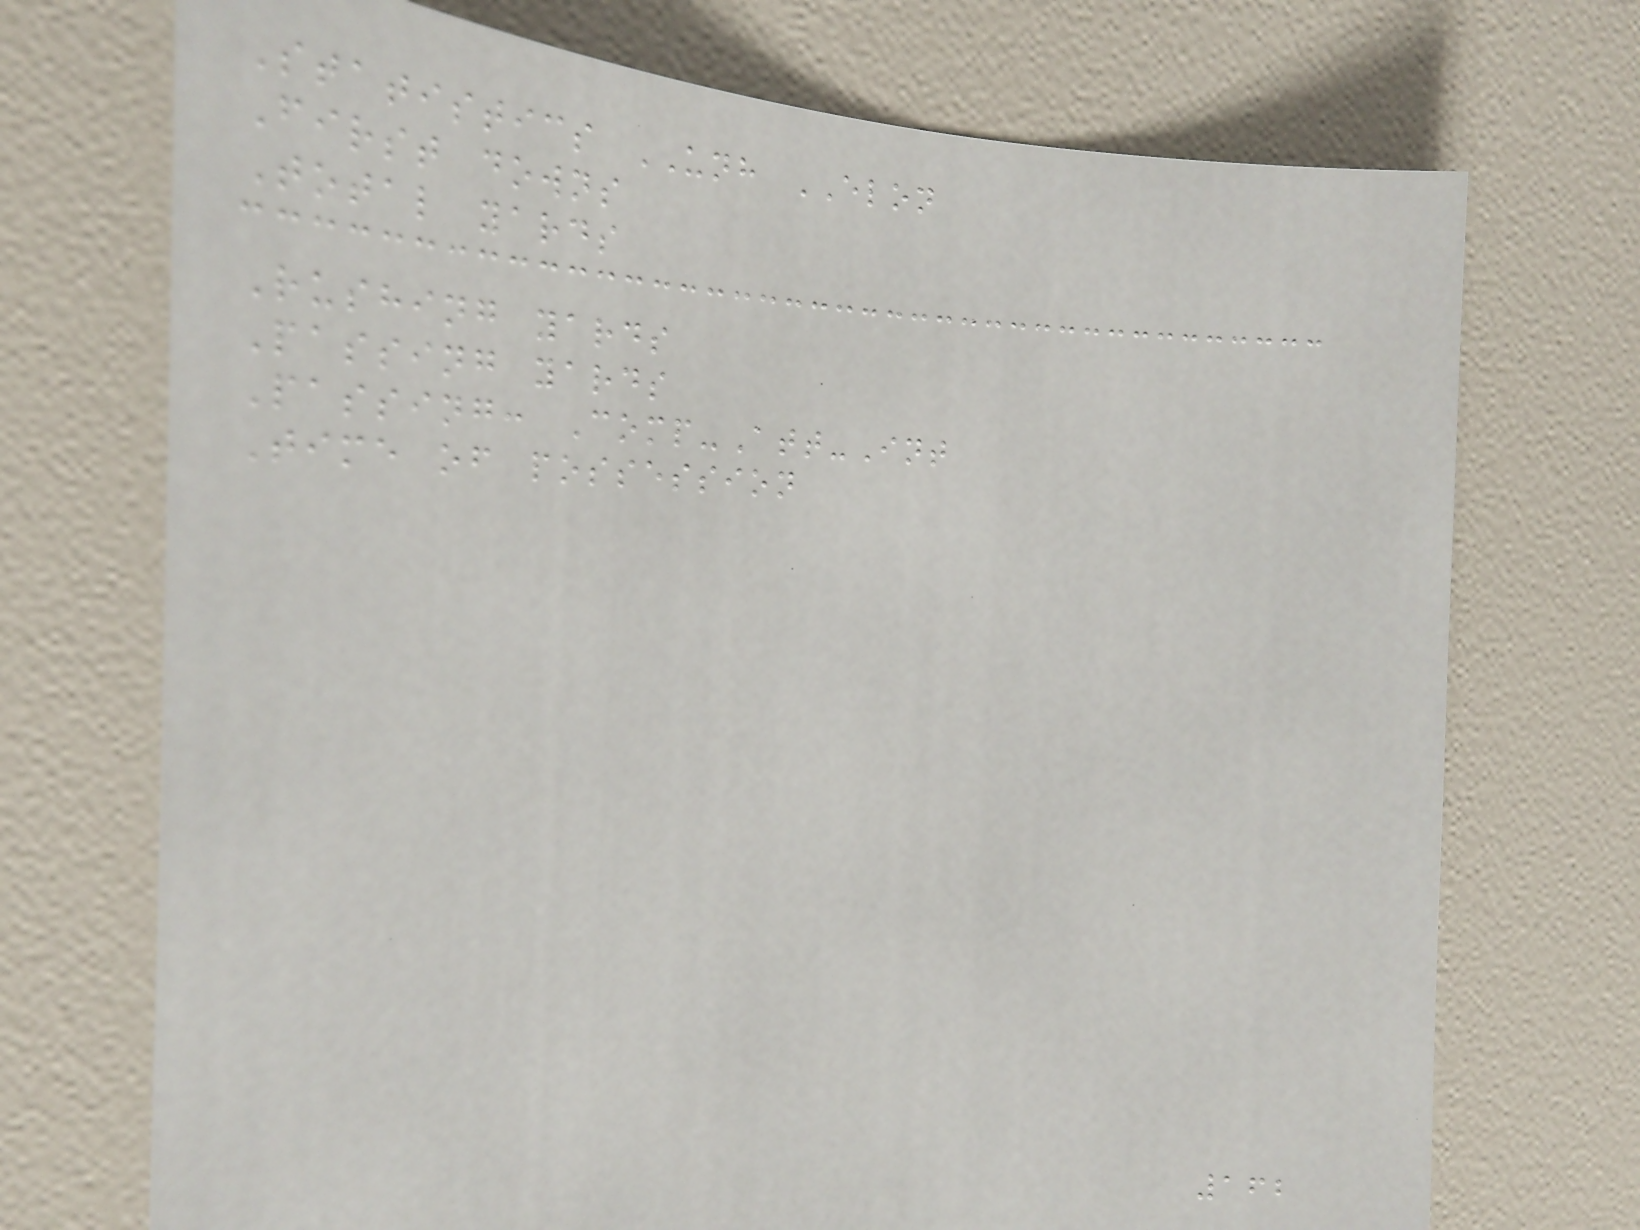Statistics UNH ELON
First downs
Total yards
Rushing yards
Passing yards
Passing: Comp-Att-Int
Time of possession
162
